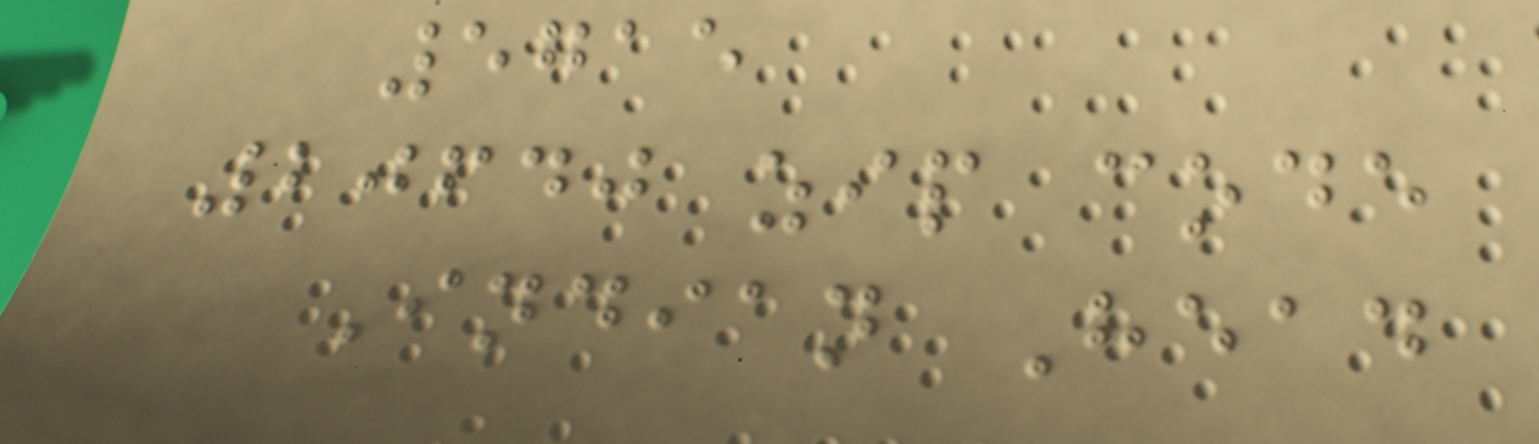5715
20640 zip code
Indian Head
